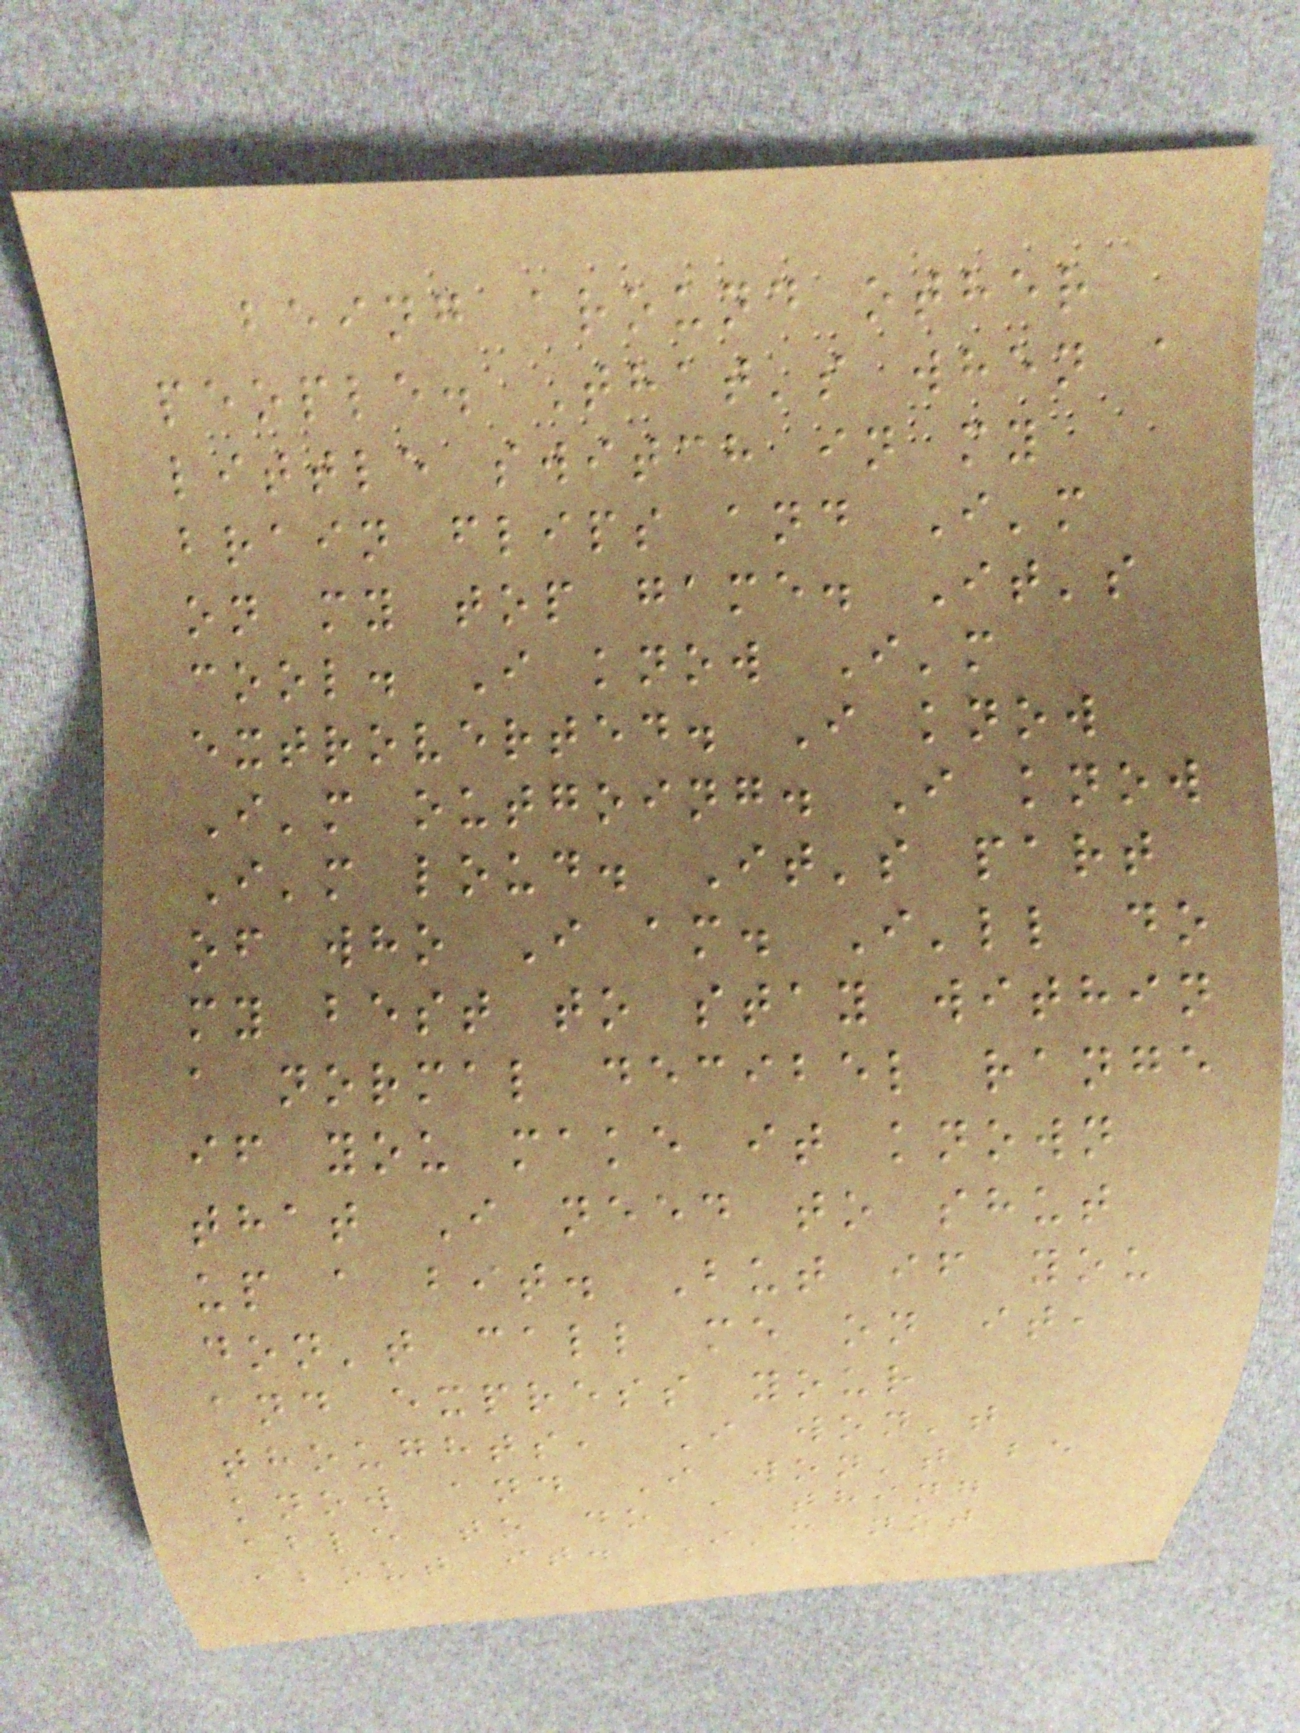being around other
people. That's when a
little switch in my
brain flips and I'm
on my top game. It's
cool. I know I'm
extroverted. I know
I'm outgoing. I know
I'm loud. It's part
of who I am. I'll do
my best to stay within
a normal decibel range
if you make it known
that I need to shut
up a bit. But if you
don't call me on it,
and express your
thoughts, I won't
know and I won't be
able to do a thing
about it. I'm not
